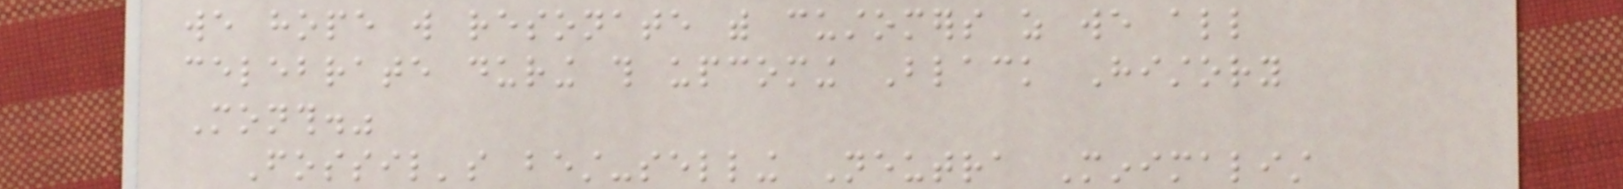we hope will resonate with customers as we all
celebrate during this upcoming Black History
Month."
Fossil's best-selling Neutra Minimalist
